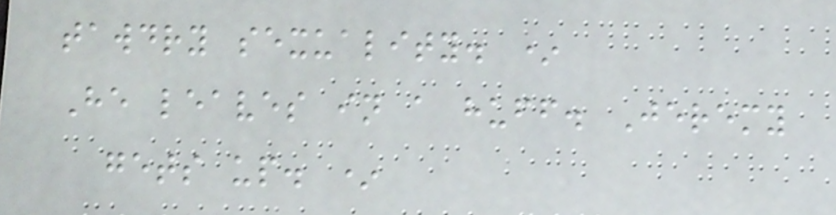tawdry sexuality. *
He leaves in a huff. Jeremy
gets up. *
